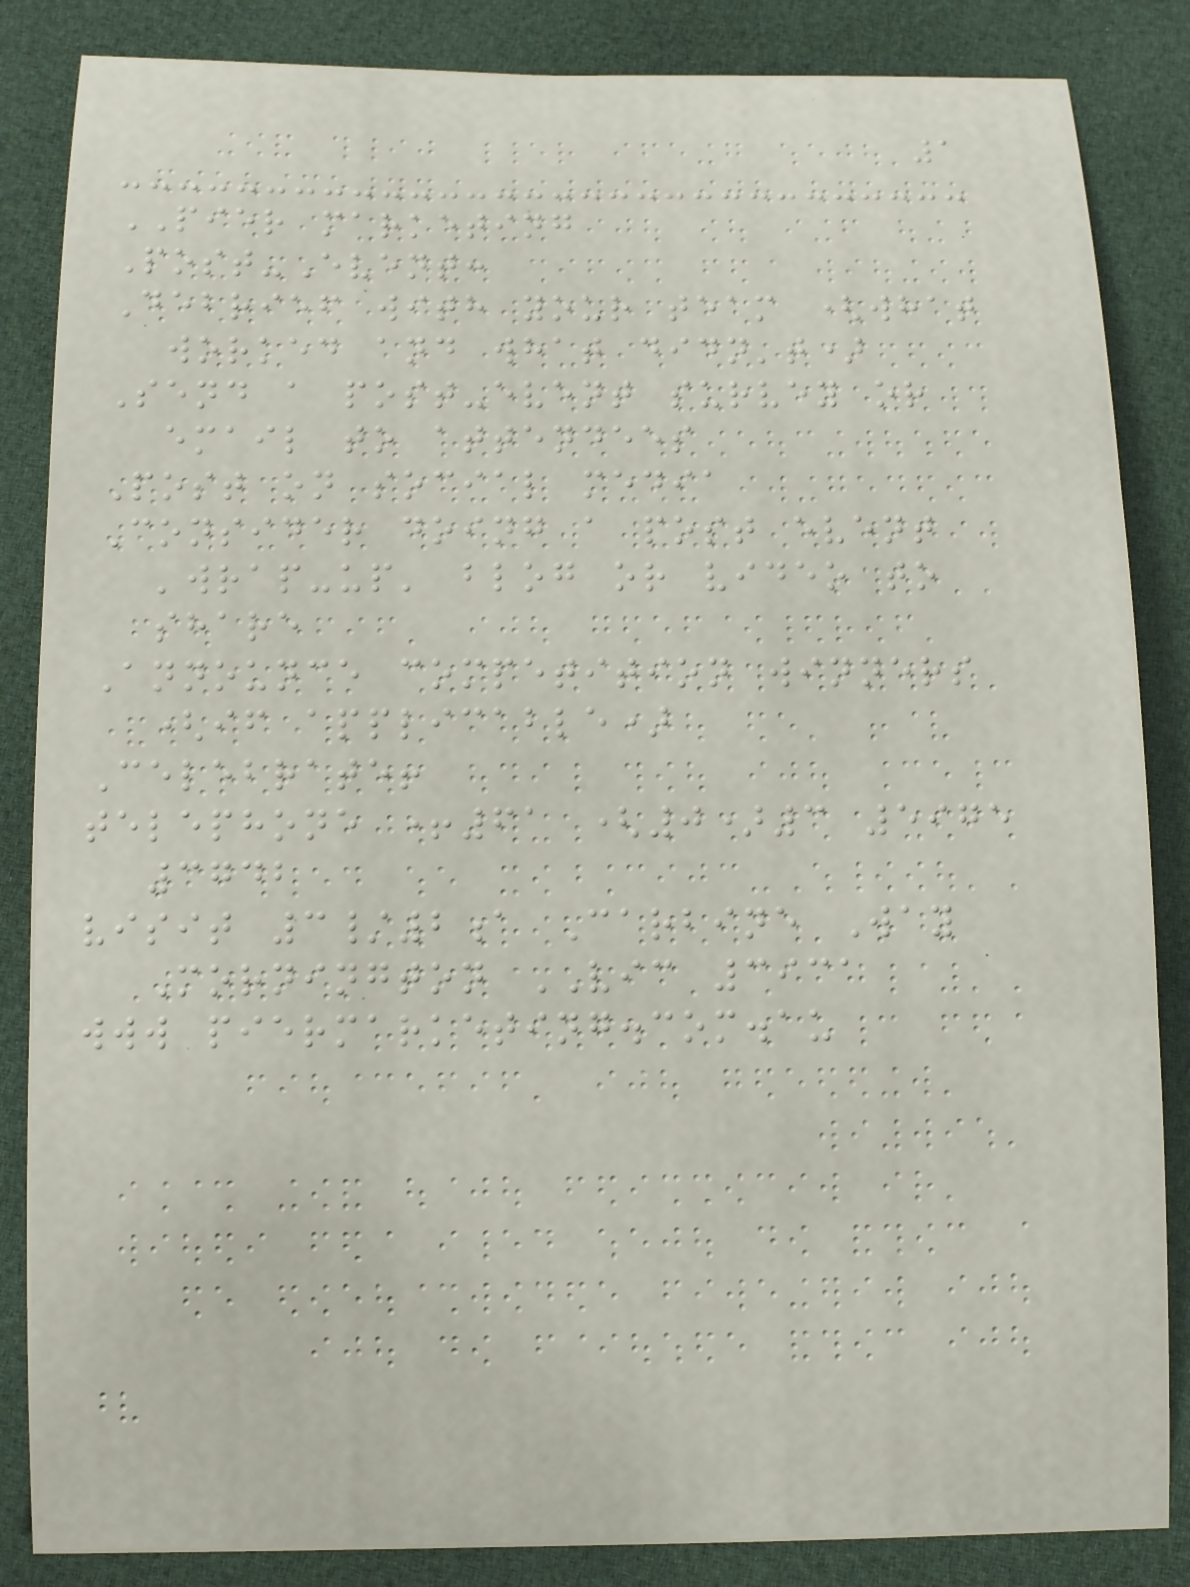1
PIER marketing
Post-Event:
Debrief with your team (what
worked and what didn't)
Send a post-event survey or
email to attendees
Post on social media
Consider doing a post event
'wrap-up' blog or video to
share
Announce competition winners
(if applicable)
Celebrate!
telephone +61 (0)3 5975
3742
visit 3/2a Carbine Way
Mornington VIC 3931
www piermarketing.com.au
